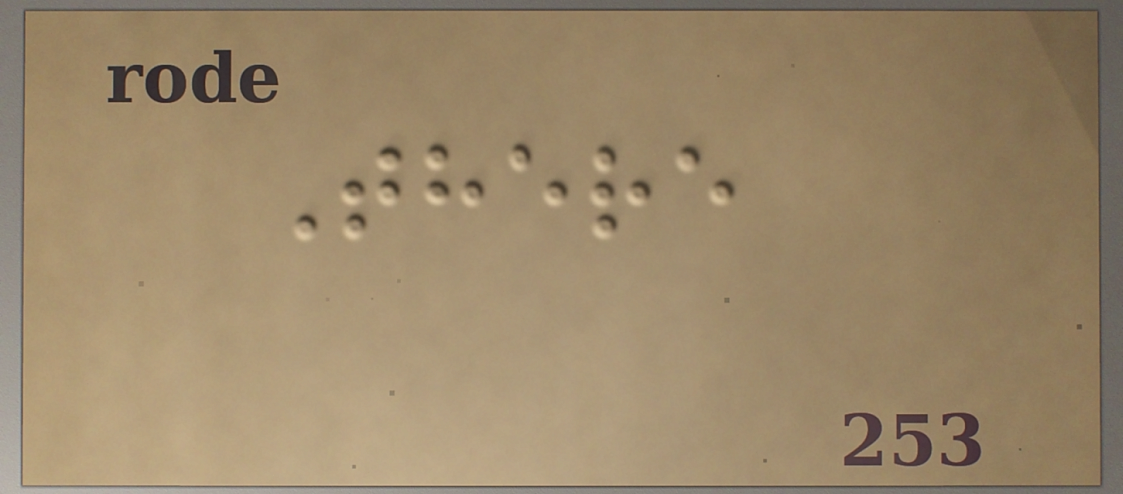There
